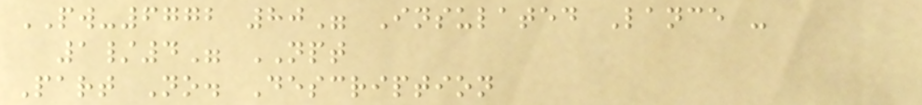PW-6772 80" Insulated Lance -
1/4" NPT
Part No. Description
